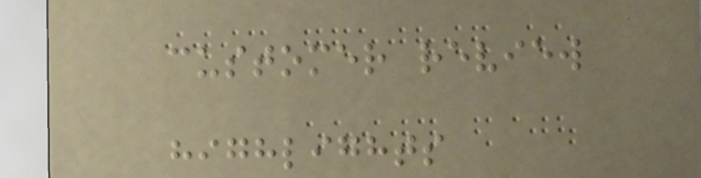customer review
highlights
